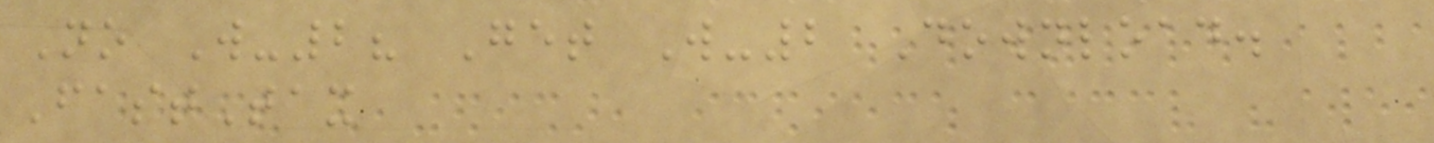No W-2? Get W-2 Download.
FastTax
